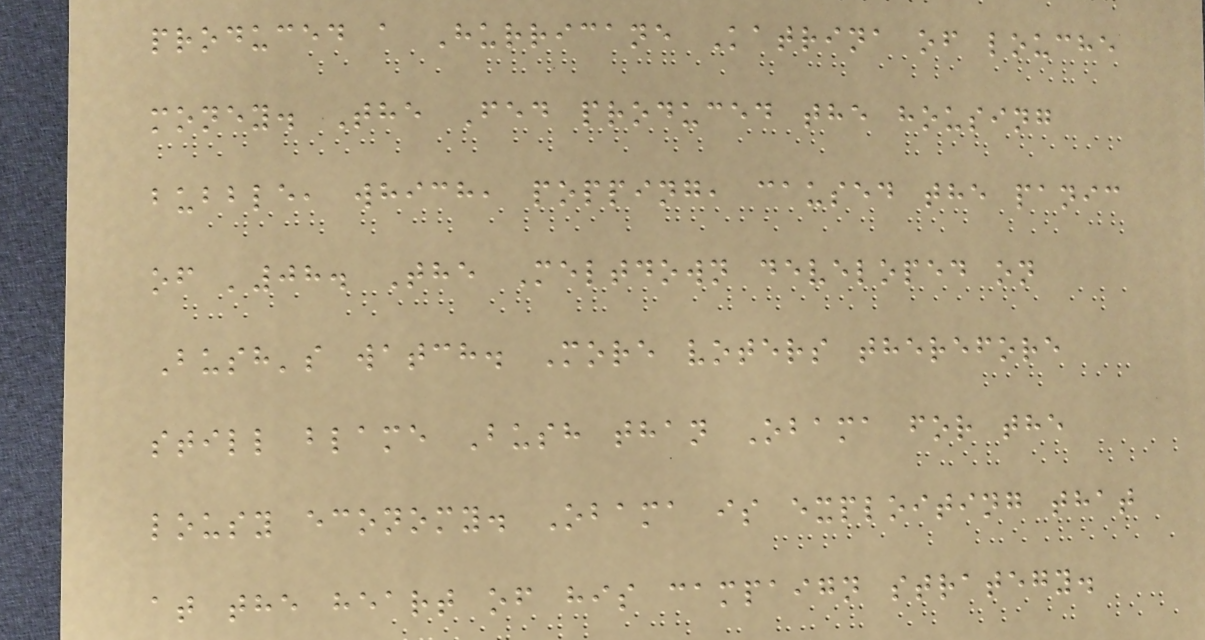produced a Hurricane Katrina of louche
money. The Fed produced the housing
bubble, which, popping, caused the panic
of '08. The Meltdown developed on
Bush's watch. More voters therefore
still blame Bush than Obama for the
lousy economy. Obama is exploiting that
at the heart of his campaign strategy.
